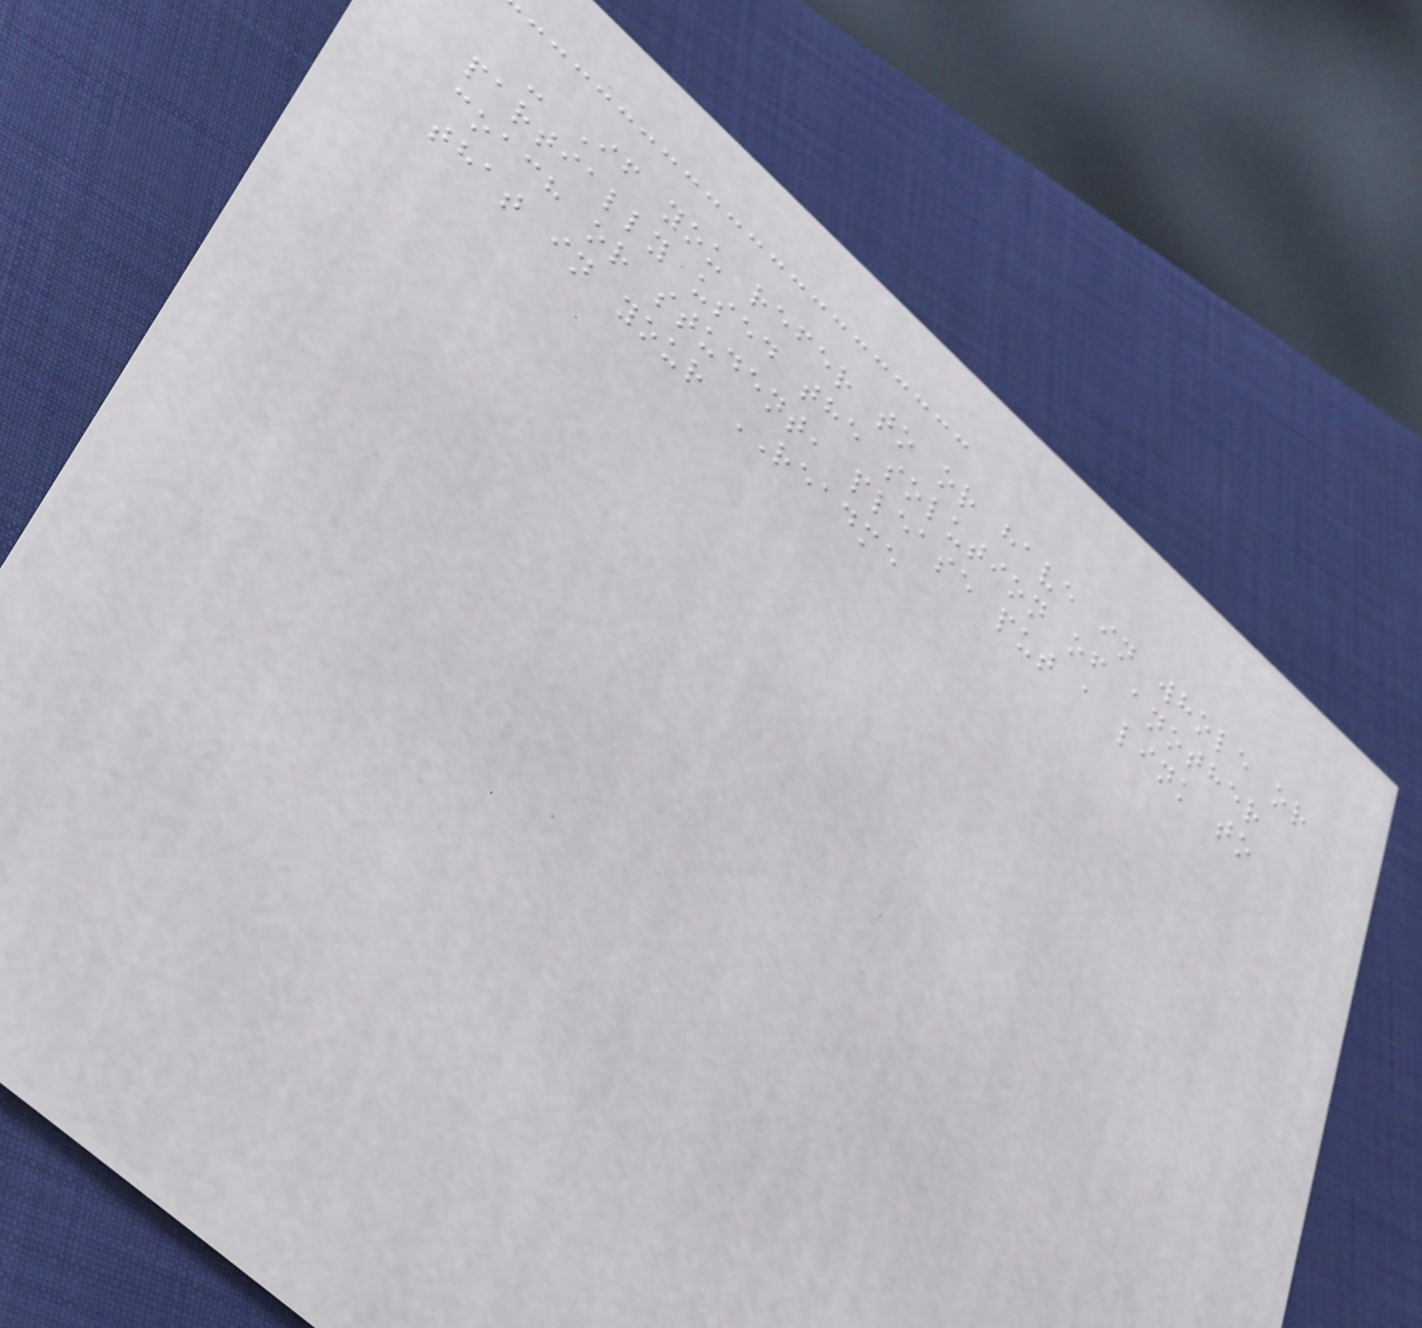- If you refer to or have in whole or
partially used the solution of another
coach or student, please put a link to
that in your README
